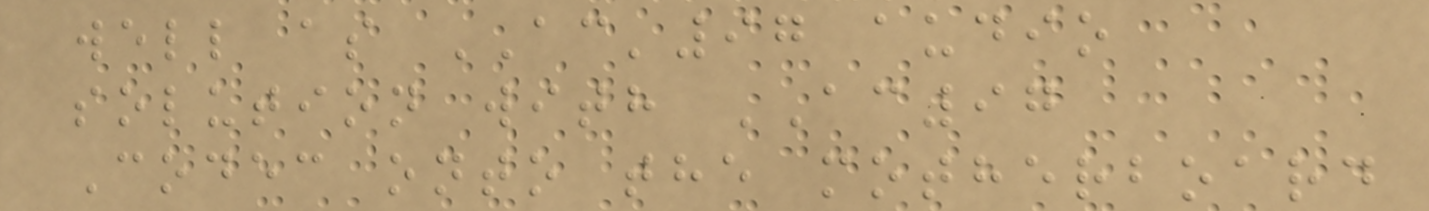well as AC'97 audio
solution with AC97
Codec onto the motherboard
